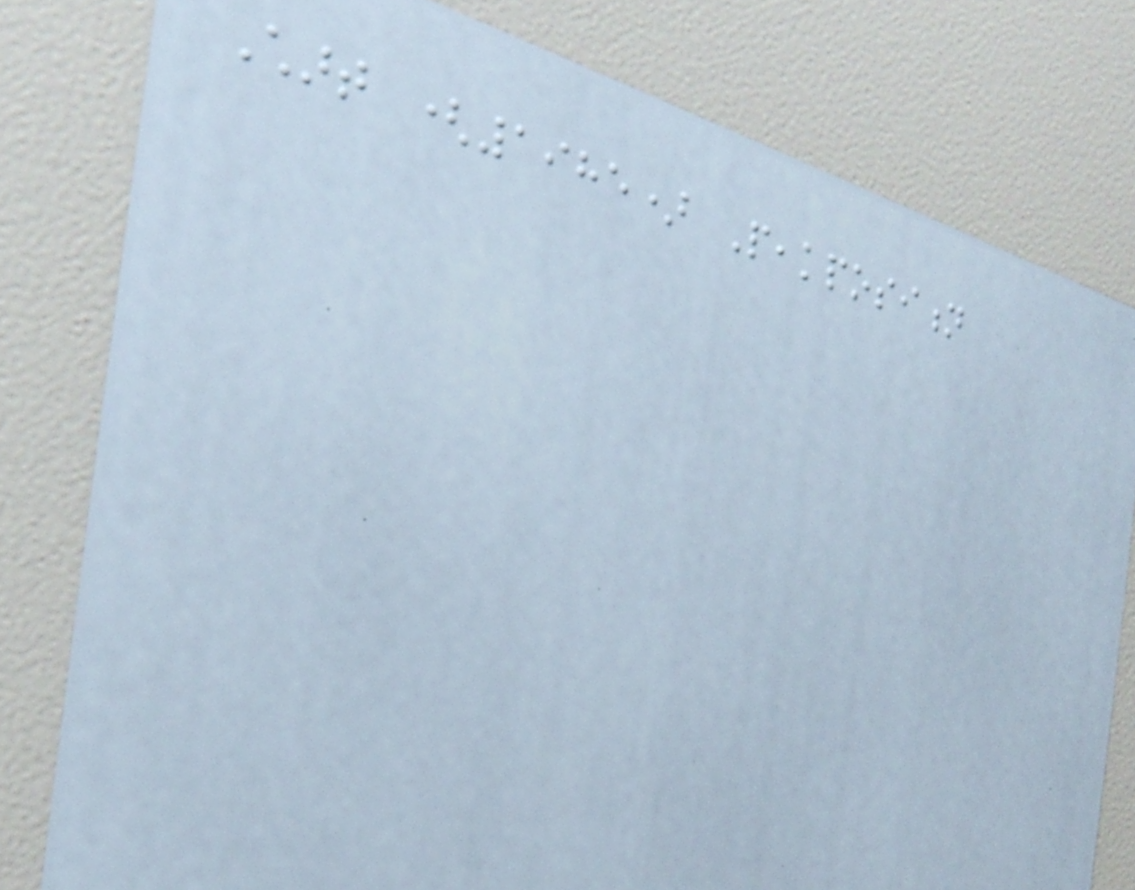Chart (1985) Peakposition
